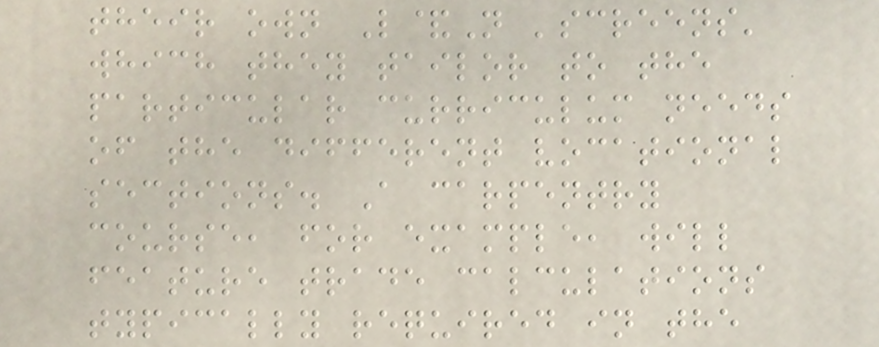their own L&N 'screens'
which they tailor to the
particular curriculum needs
of the different vocational
sections. A carpentry
course, for example, will
feature trade calculations
typically required in the
